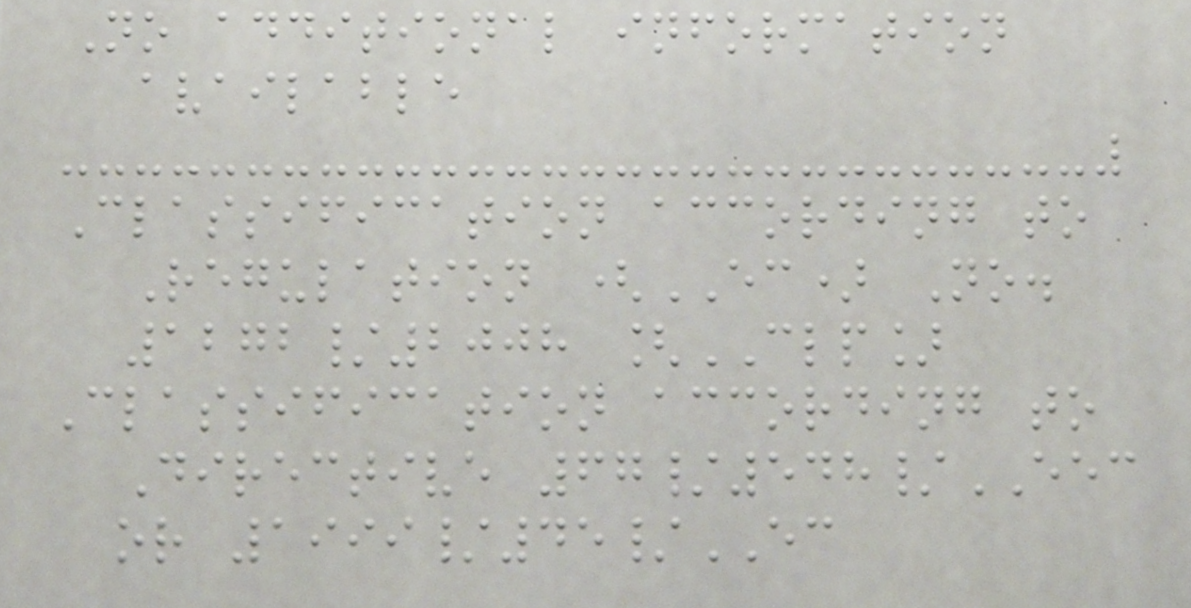No additional information
available
Classification according to
Regulation (EC) No.
1272/2008 [CLP]
Classification according to
Directive 67/548/EEC
or 1999/45/EC
